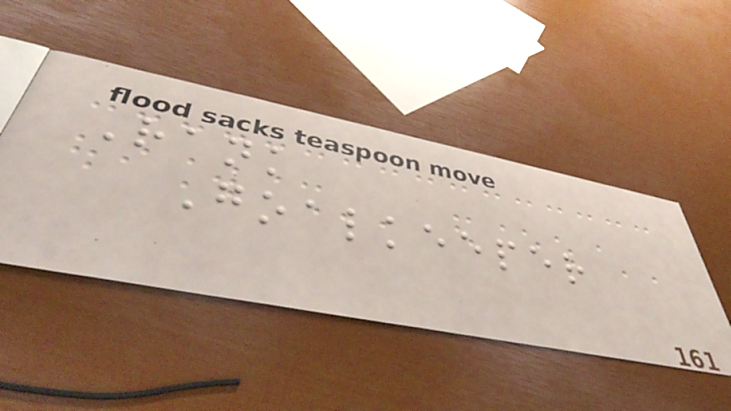Rank
Goalkeeper
